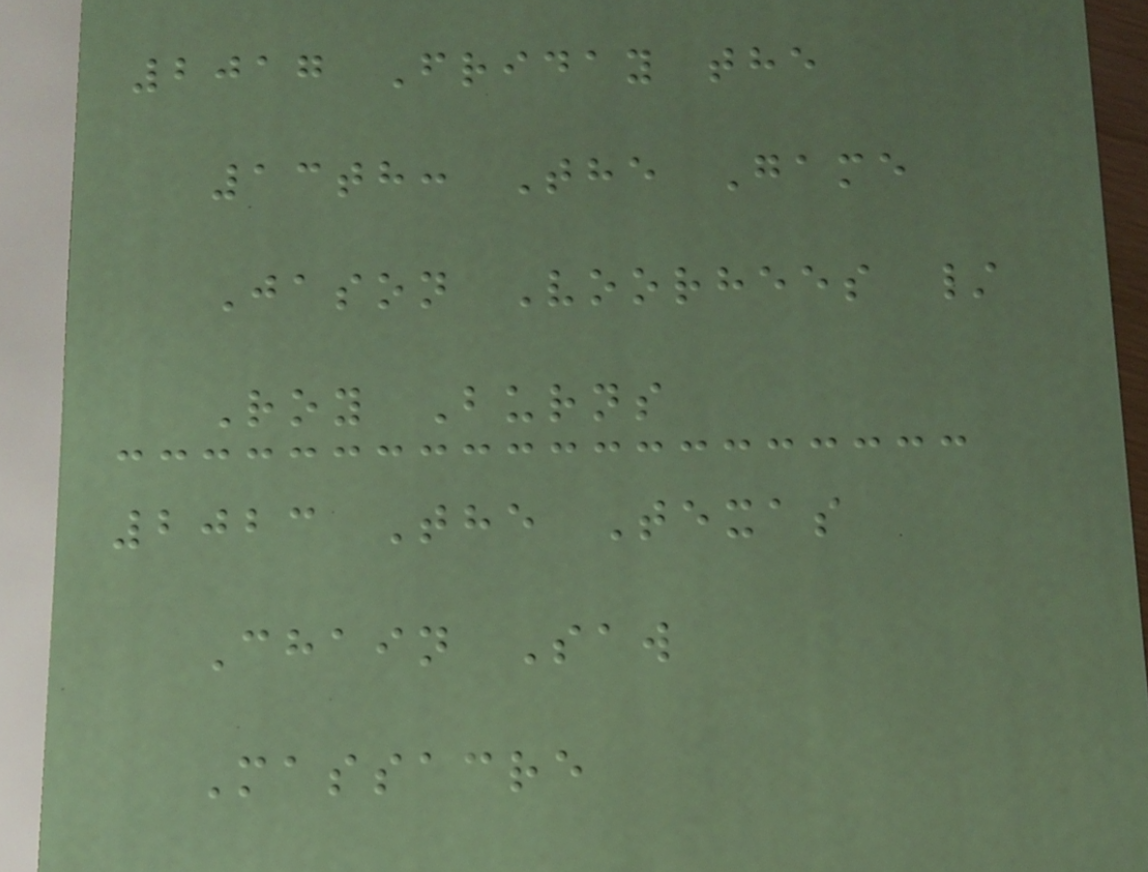2017 Friday the
13th: The Game
Jason Voorhees /
Roy Burns
2023 The Texas
Chain Saw
Massacre
